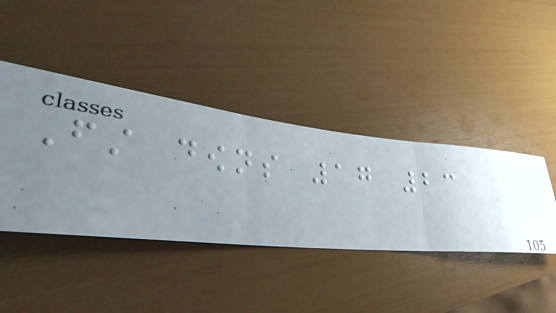First downs 17 23
